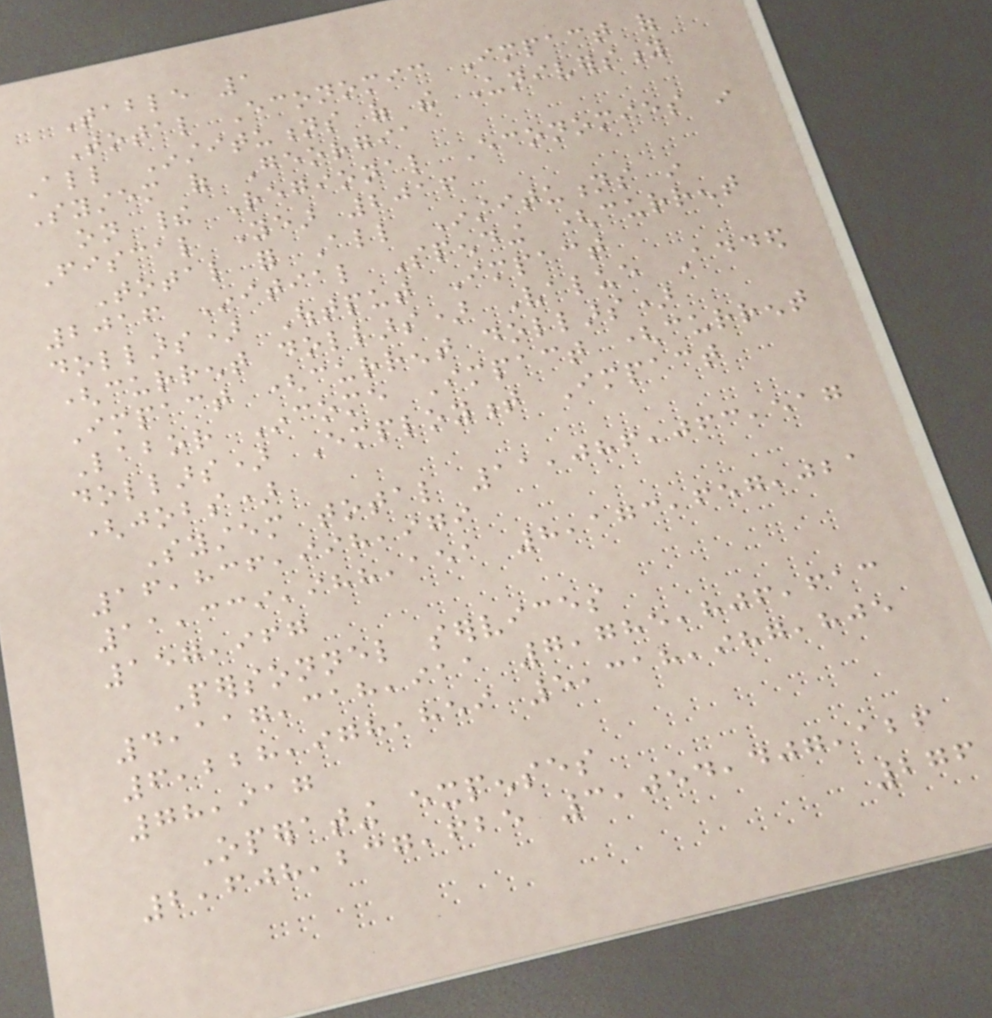Table 1
Total Economic Impact of
All Institutions of the University
System of Georgia
on their Regional Economies in
Fiscal Year 2016
Total for All Institutions in
2016 Initial Spending (current
dollars) Output Impact
(current dollars) Value Added
Impact (current dollars)
Labor Income Impact (current
dollars) Employment Impact
(jobs)
System total 11,086,063,517
16,836,998,979
11,339,988,151 8,173,657,021
157,967
Personnel services
4,117,318,911 7,785,806,613
6,228,978,859 5,318,987,805
78,917
Operating expenses
2,608,237,625 3,054,407,126
276
